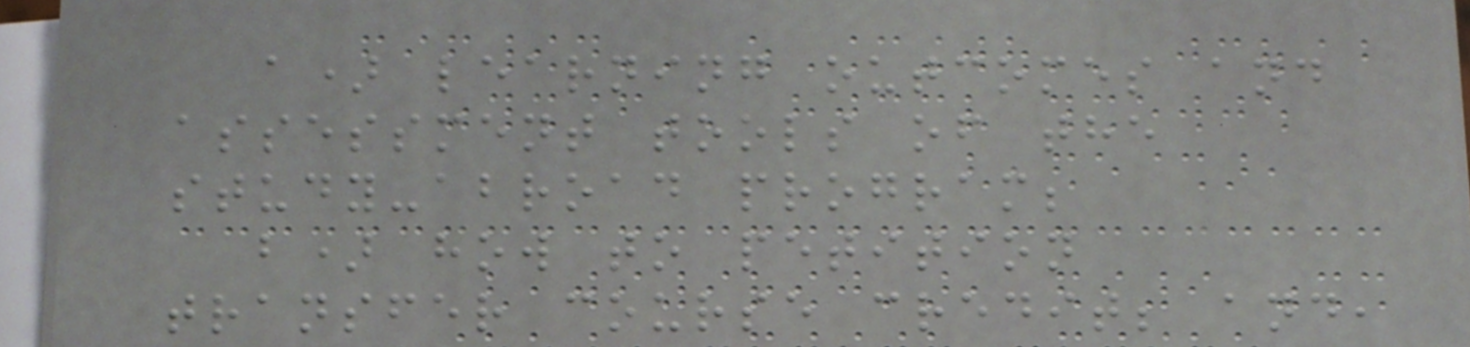a) learning outcomes and
assessment tools of the
study-abroad program;
b) how to petition
transfer course credit; and,
